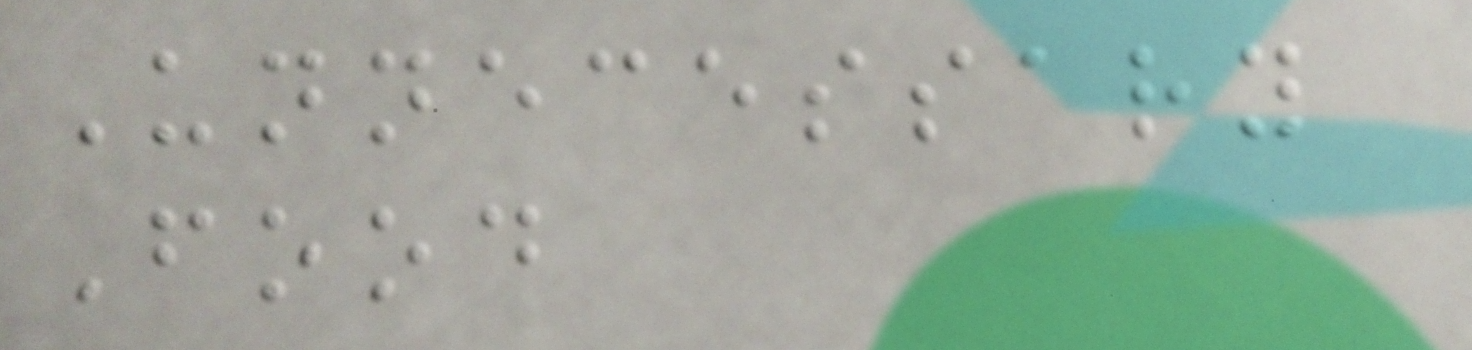Unnecessary
Food
